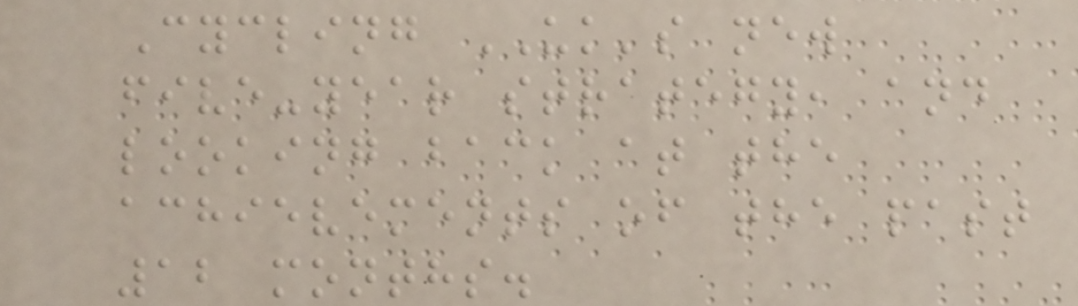Cycling UK's new
five-year strategy, and
looking back at the
achievements of the past
12 months.
